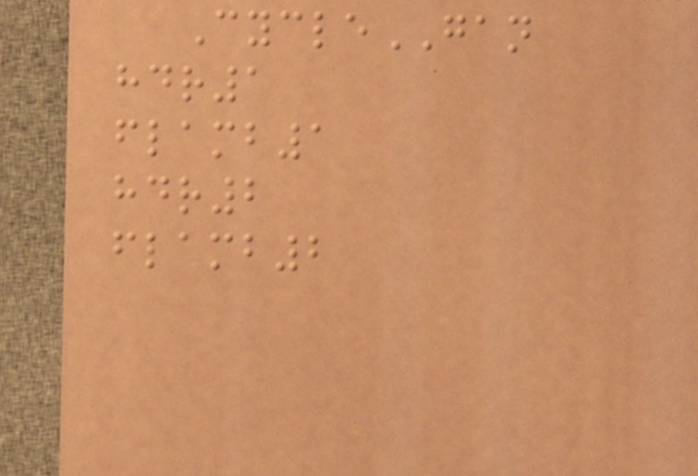CycleGAN
hdr1
flamb1
hdr2
flamb2
